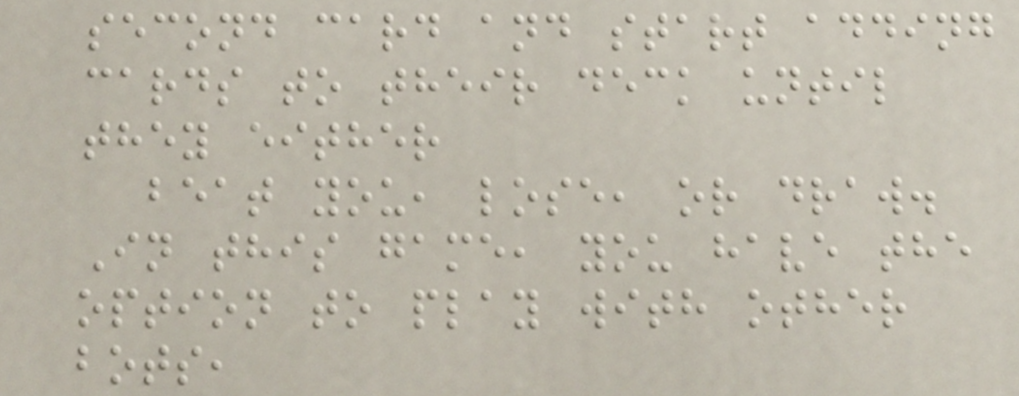second card and start adding
cards to their deck until
they either
beat you, lose, or draw.
In this game, you have the
option to play with other
bots,
